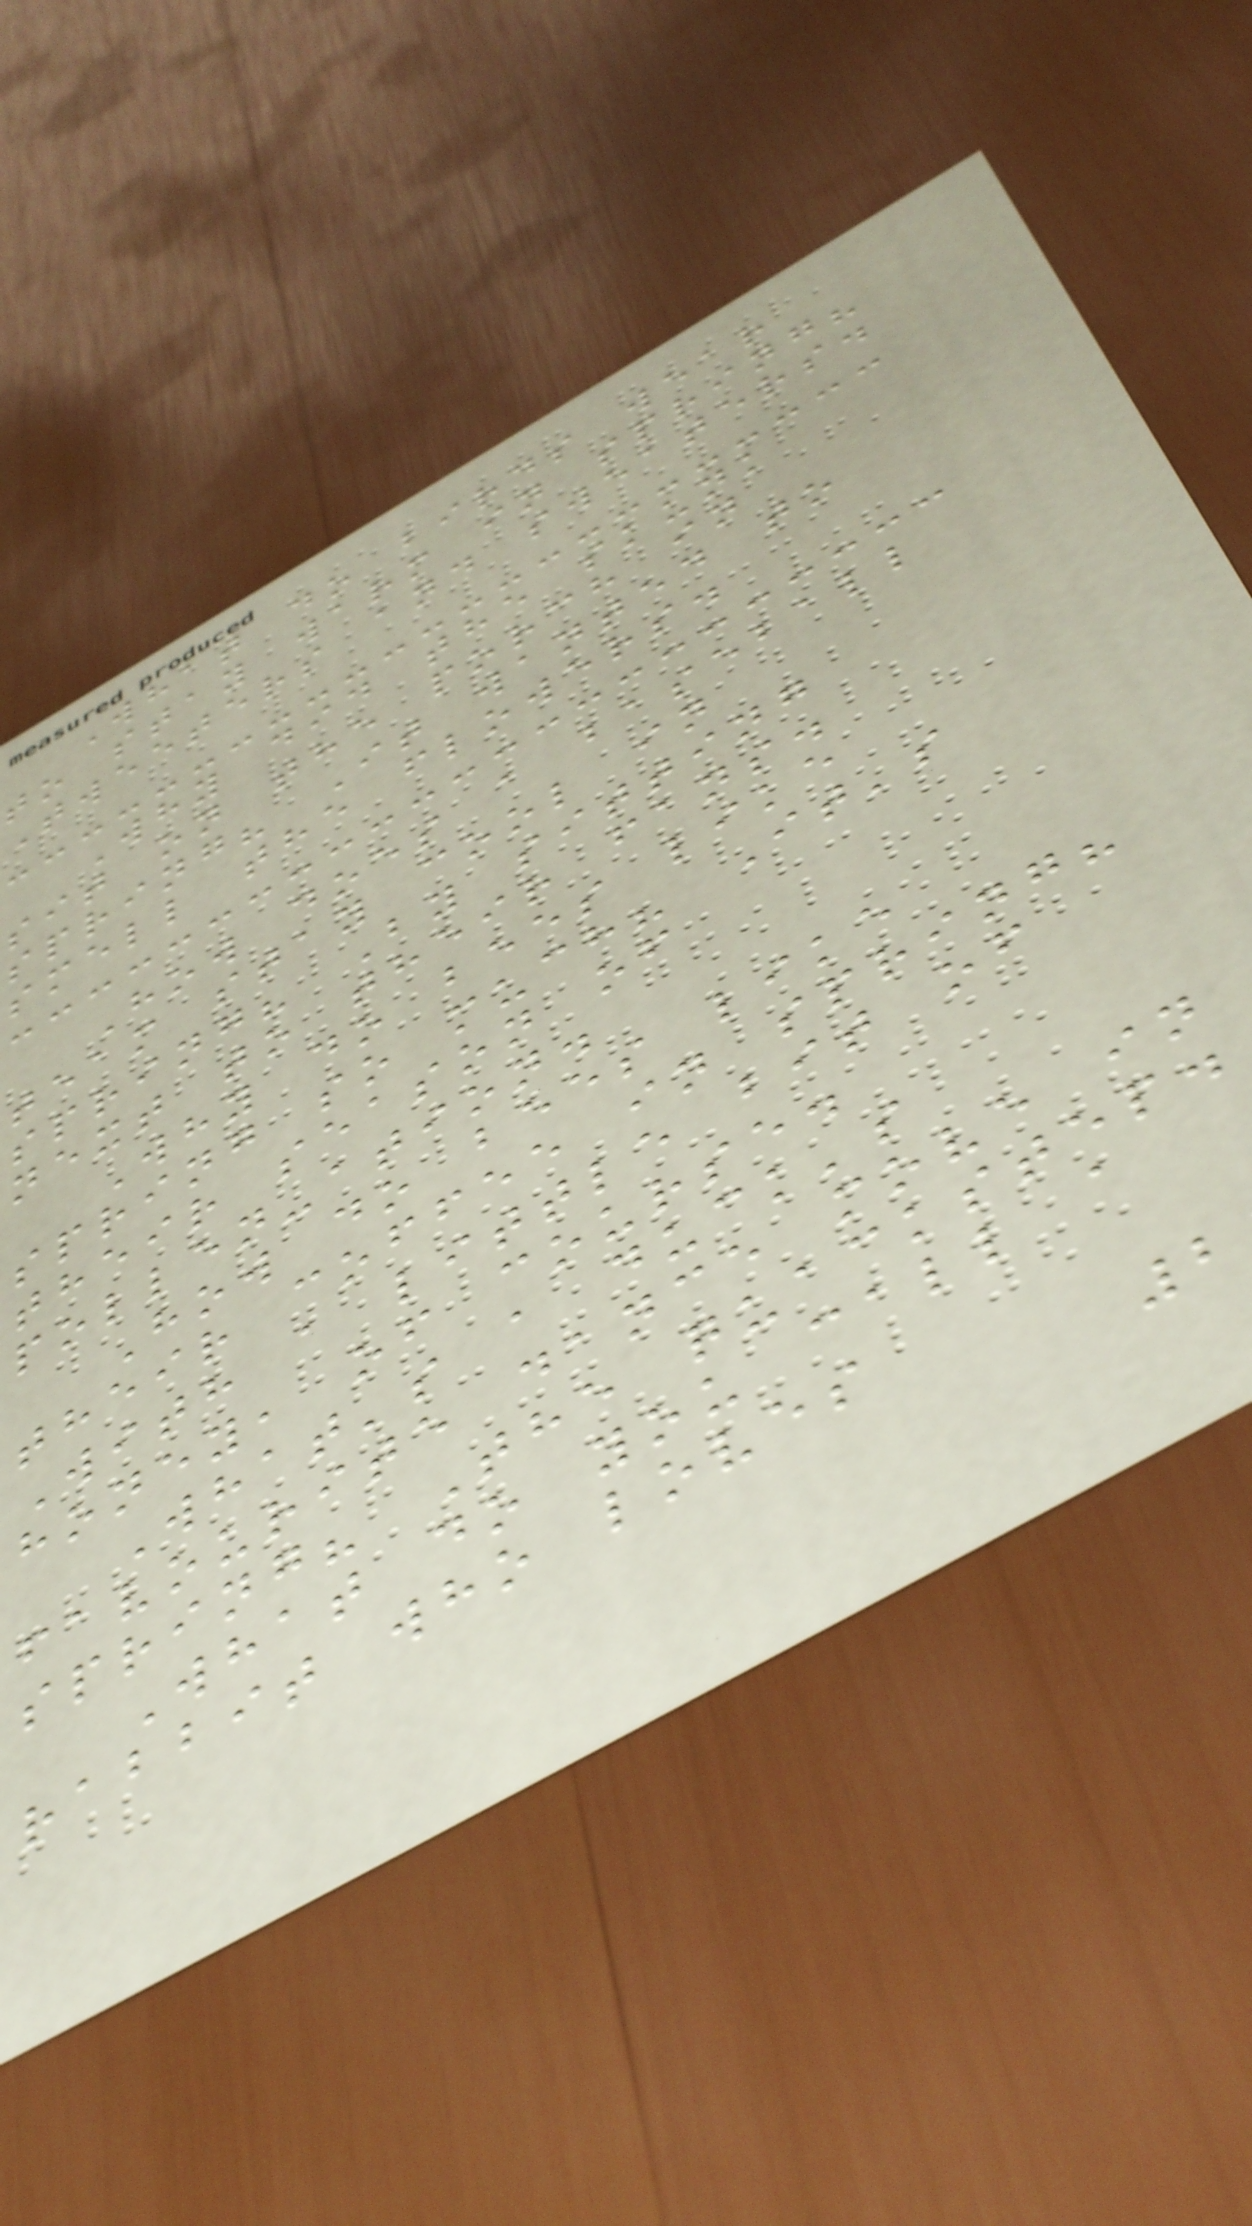What do birds wear
to stay warm in spring?
Tweeters and sweaters.
Why did the skunk
sit on the porch in
spring? It wanted to
smell the flowers.
How does a baseball
team stay cool in
spring? By sitting
next to their fans.
Why do bees like
spring so much? It's
their season of
pollen-ation.
How do bees like
their coffee in spring?
With a little bit of
honey, of course.
What's a duck's
favourite dance move in
spring? The quackstep.
What do you call a
rabbit who loves
